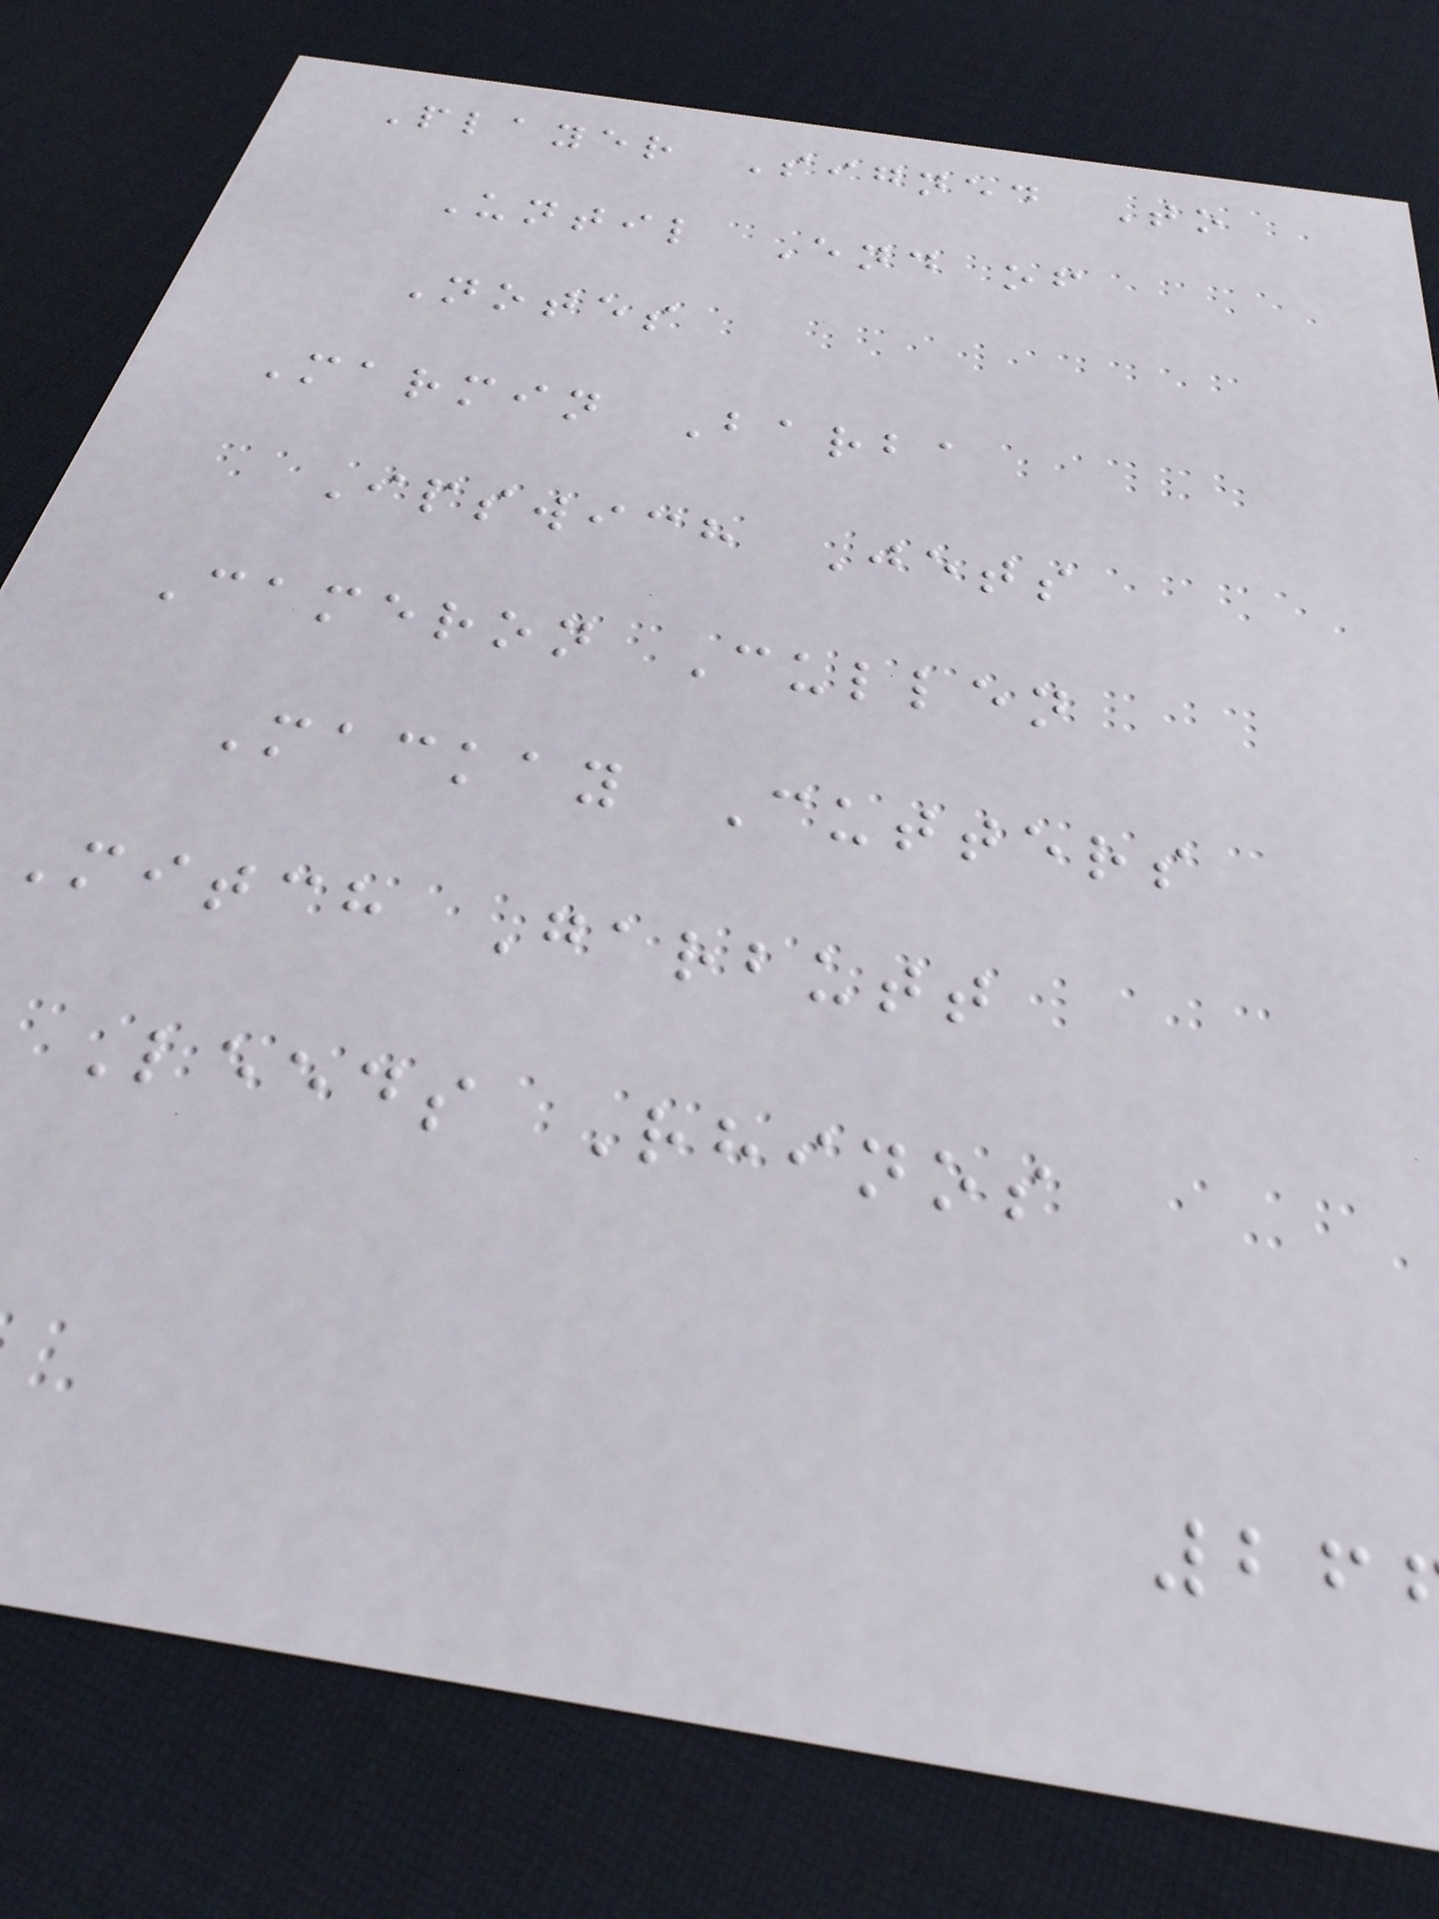Player Signed To
Until End of
Notes
Marmin Barba
Ipswich Jets
Cameron Cullen
Mackay Cutters
Mitch Garbutt
Leeds Rhinos
